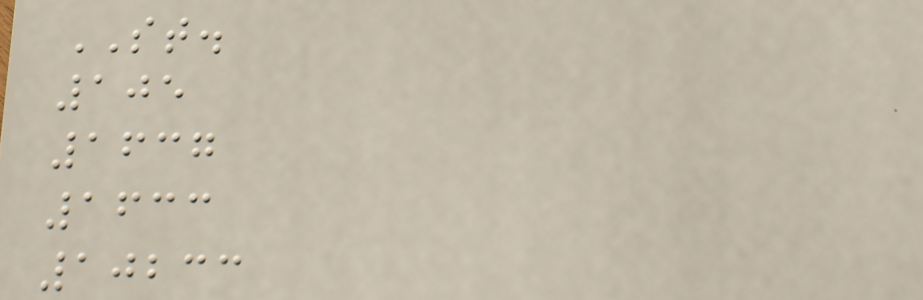ST.
105
1637
1633
10233
